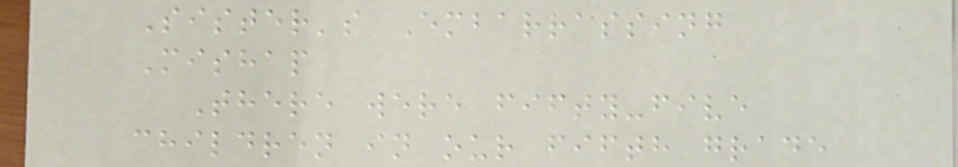Sister's Embarrassing
Mishap
There were fifty-five
children in our fifth grade
